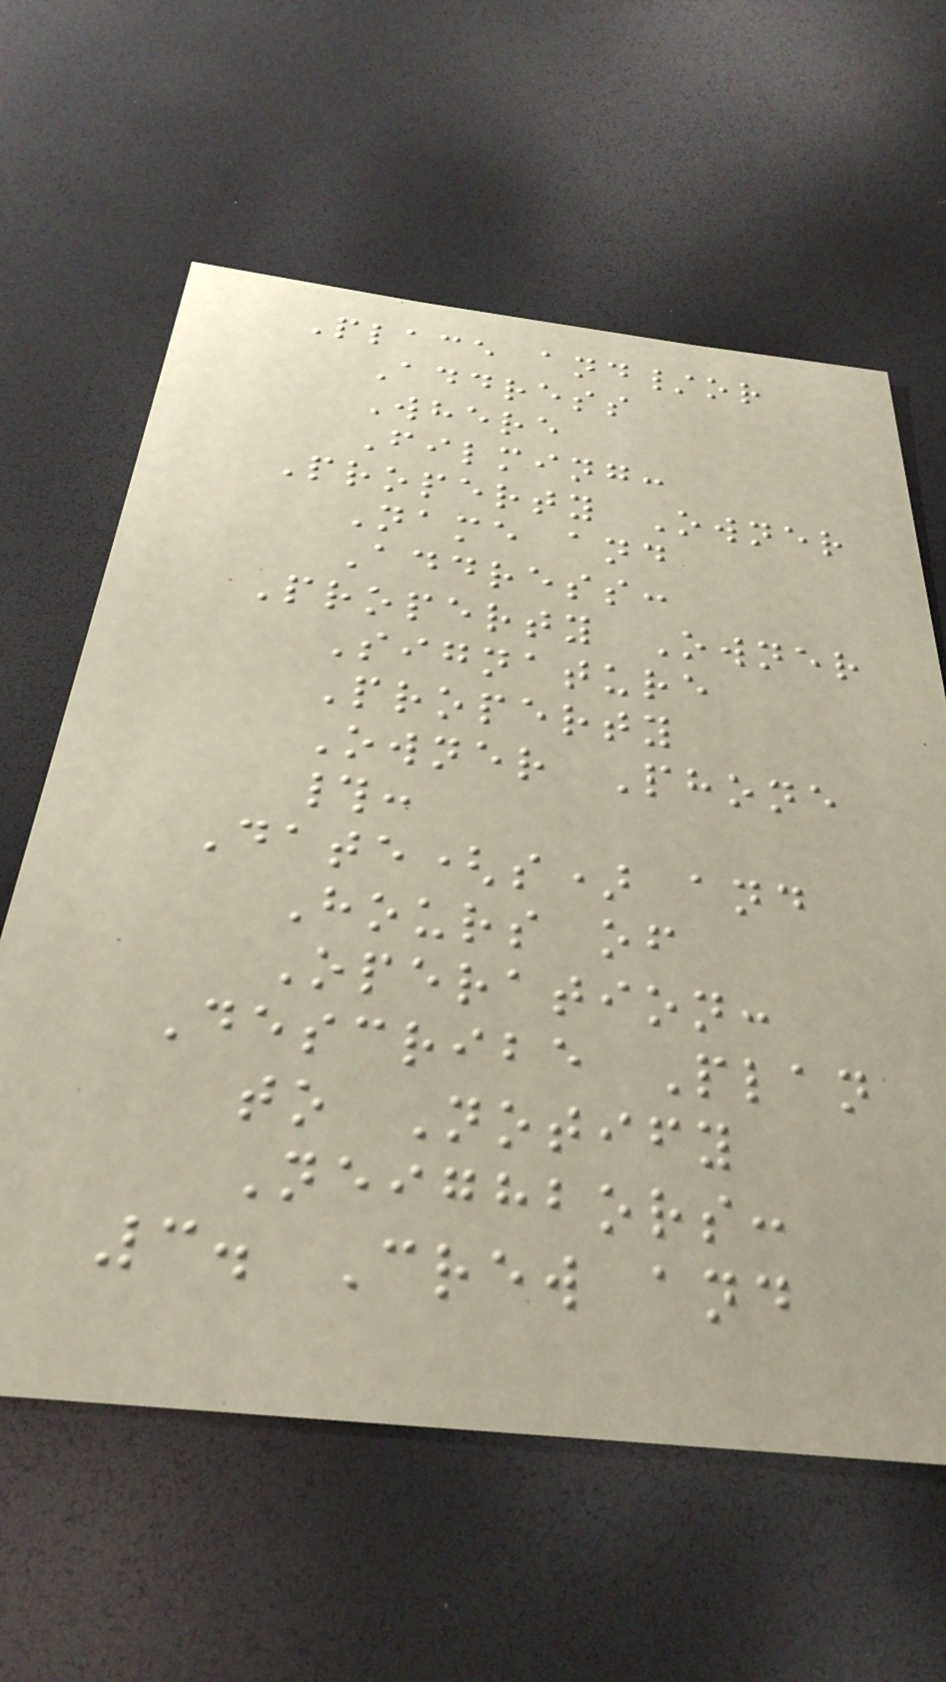Place and/or
Address
Where
Filming:
Property Owner
Name and
Address:
Property Owner
Signature
Property
Owner Phone
#:
Date(s) and
Hours of
Operation:
Describe Plan
to Notify
Neighbors:
3. Crew and
